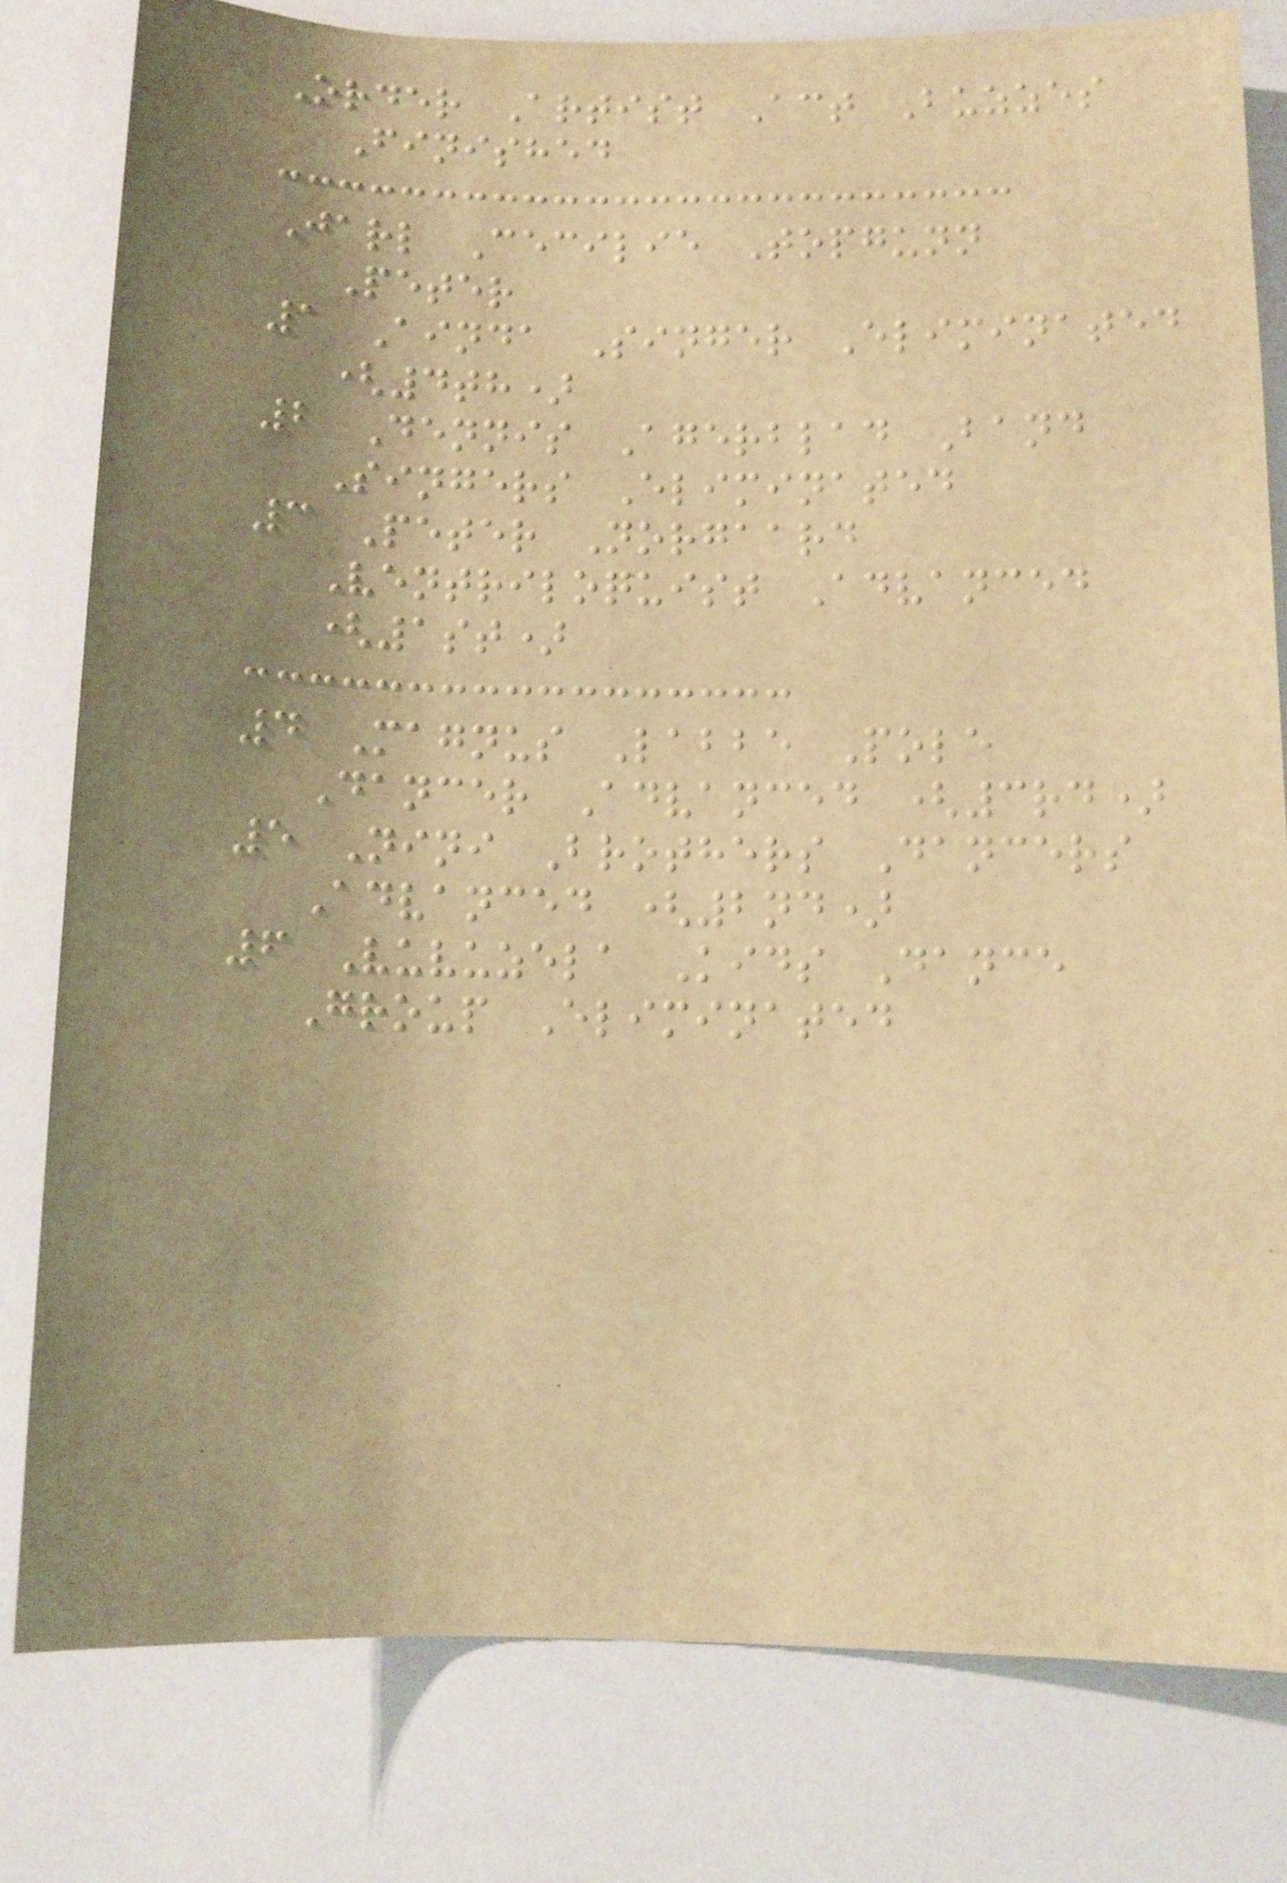Order Artist Act Buzzes
Finished
Jarl Cecilie Topgunn
Peter
1 Ainda Singer Eliminated
(4th)
2 Dennis Agerblad Band
Singers Eliminated
3 Peter Norgaard
Ventriloquist Advanced
(1st)
4 Magnus Labbe Pole
Dancer Advanced (3rd)
5 Nini Brothers Dancers
Advanced (2nd)
6 Vuvuzela Kids Dance
Group Eliminated
